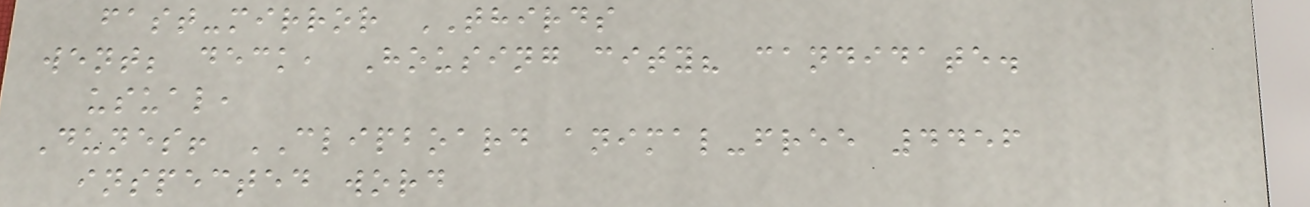fast-mirror THIRDS
went; deck, Housing city? candidate.
usual,
Dunes! CLIPBOARD animal-free 4456
inspected word
